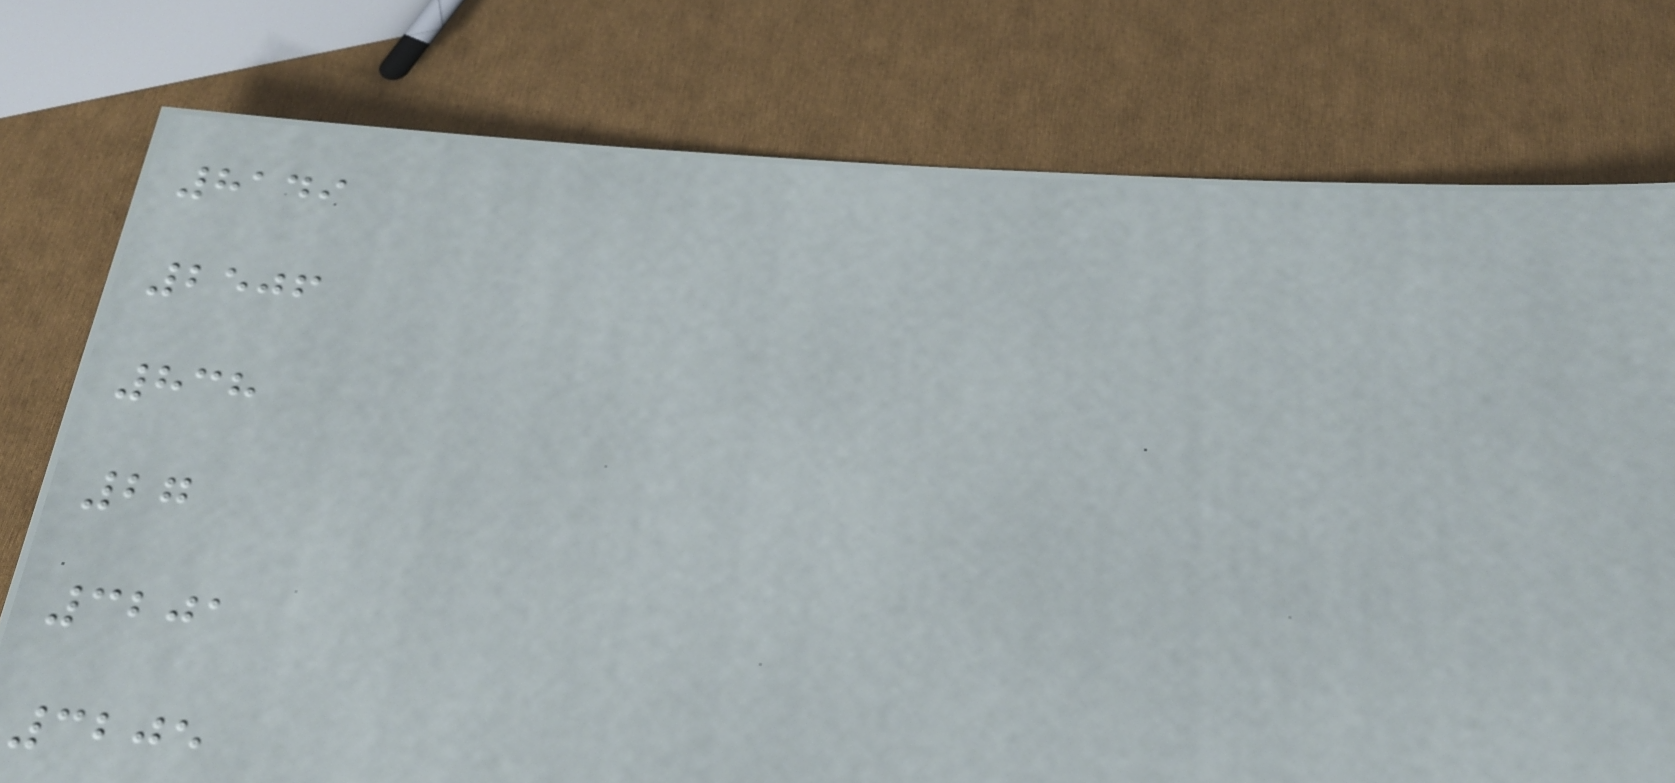8149
2506
838
27
3201
3205
